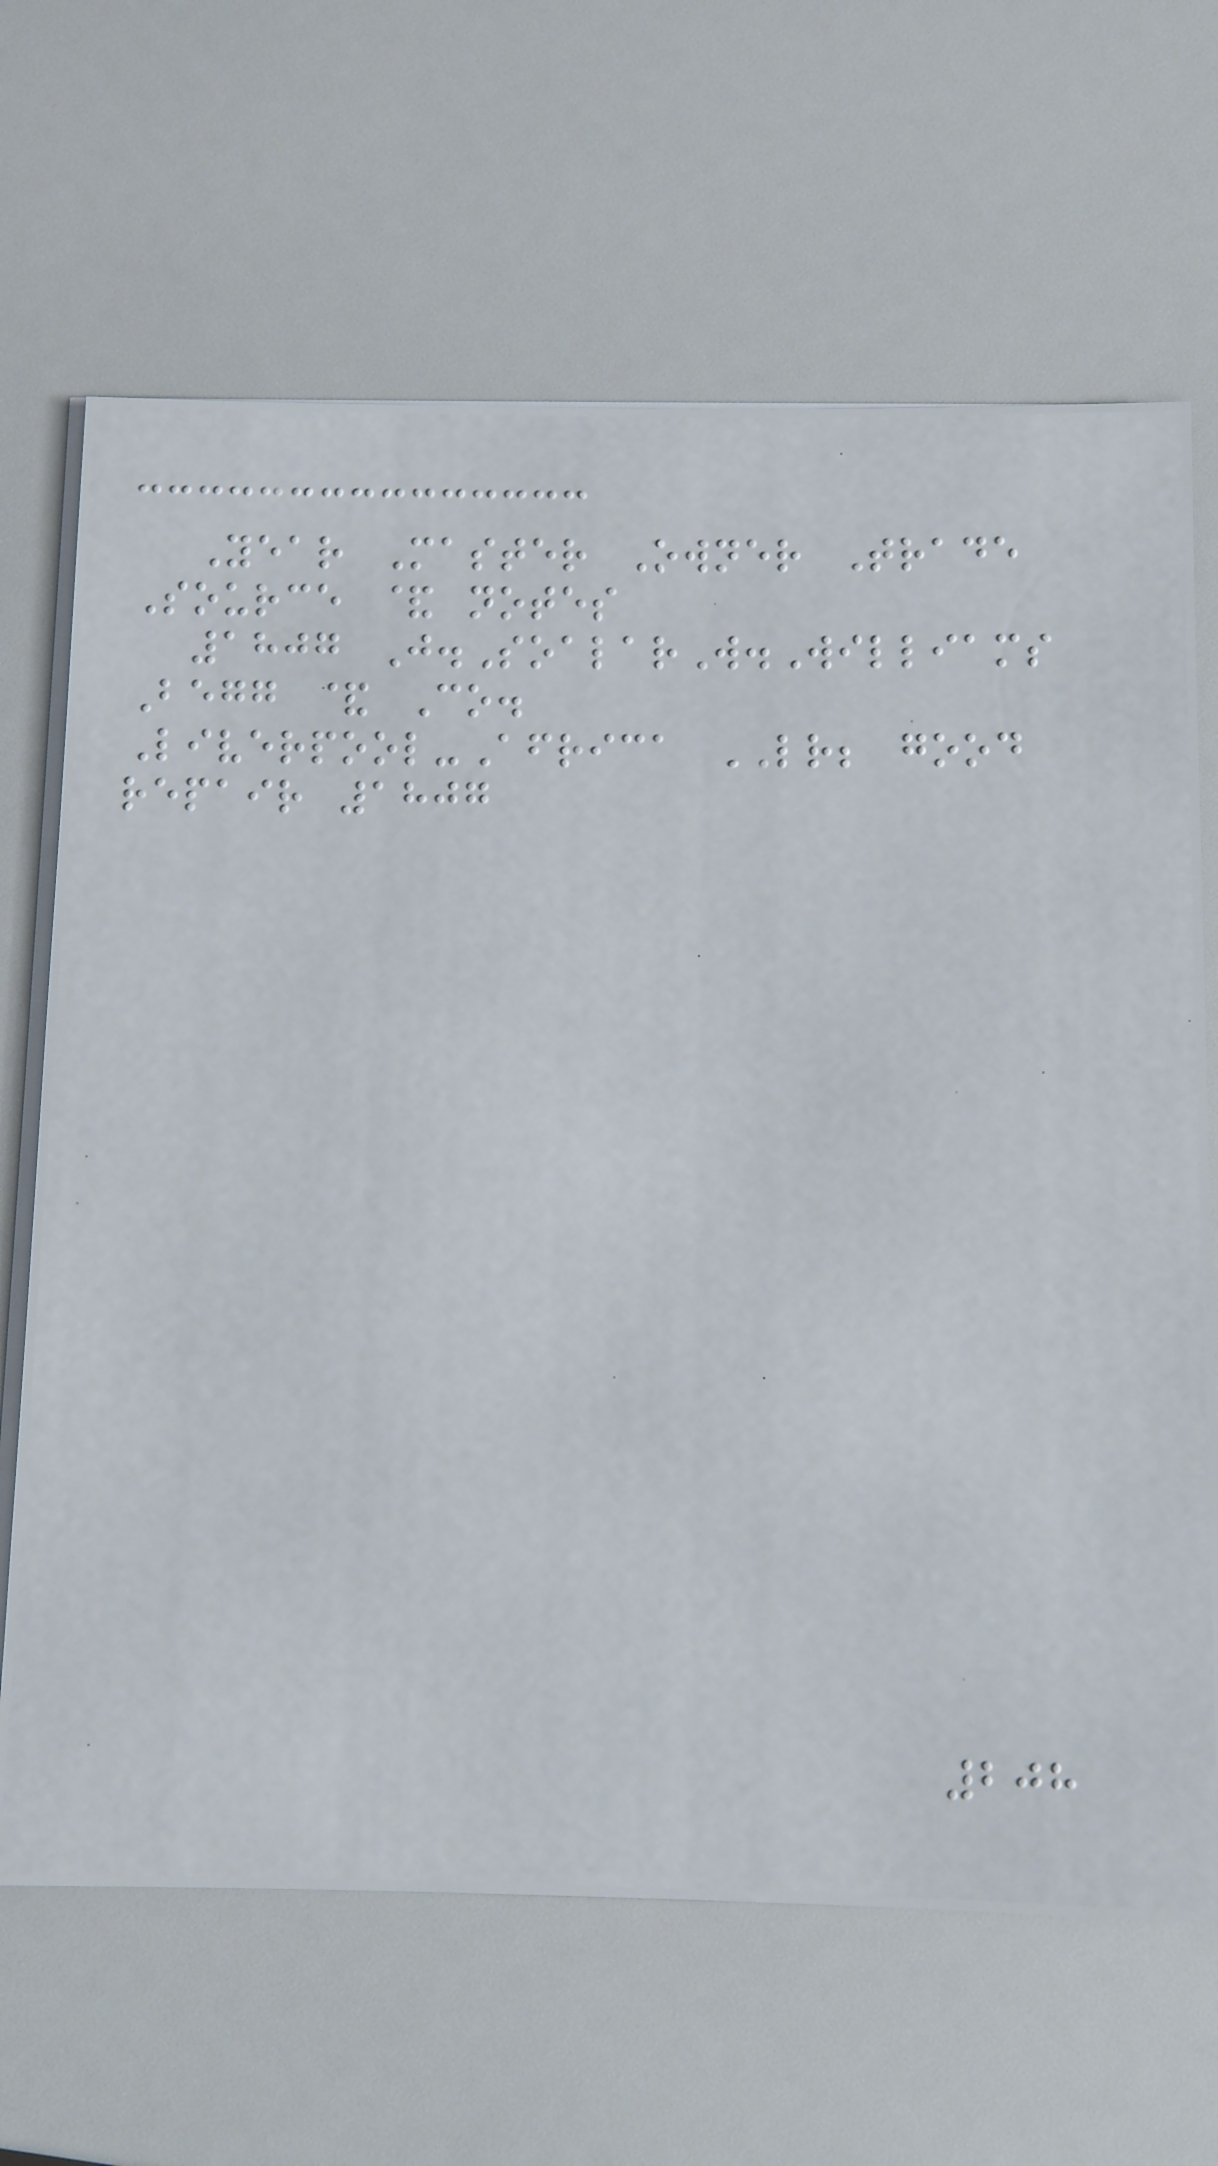Year Master Owner Trade
Source & notes
1807 J.SoalarW.Williams
Begg & Co.
Liverpool-Africa LR; good
repair 1807
208
